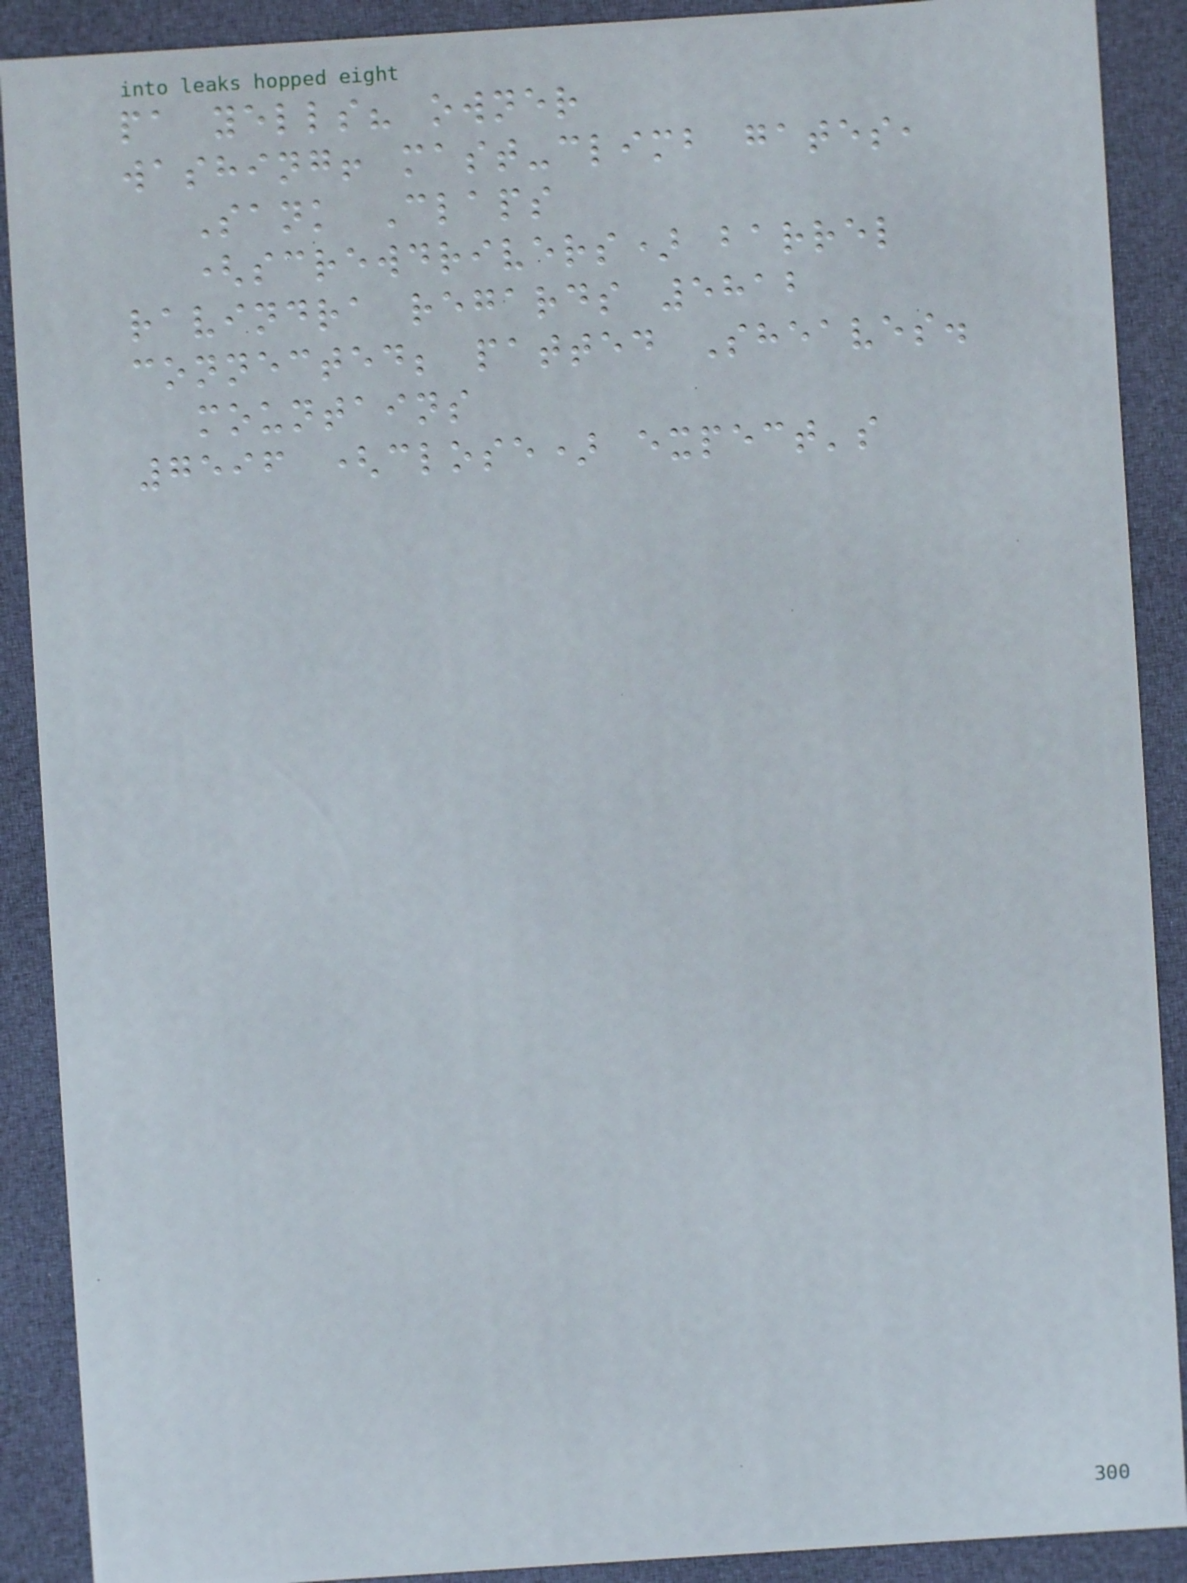pa yells? owner
washing! mast-climb gates,
Sank Claps
(screwdrivers) barrel
ravindra regards 5812
connected; patted Sheaves.
mountains
7596 (close) expect's
